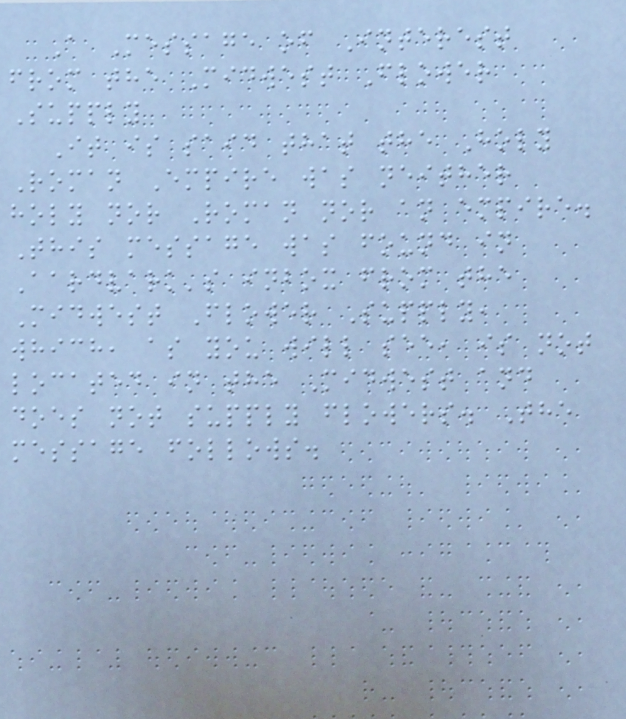A Message of Interest
from the Midwest Flower
Supply
It is said that the Holy
Roman Empire was neither
holy nor Roman nor an empire.
This message was found in
Aardvark's inbox from the
Midwest Flower Supply,
which, as you will see, is not
located in the Midwest and
does not supply flowers. The
message follows.
